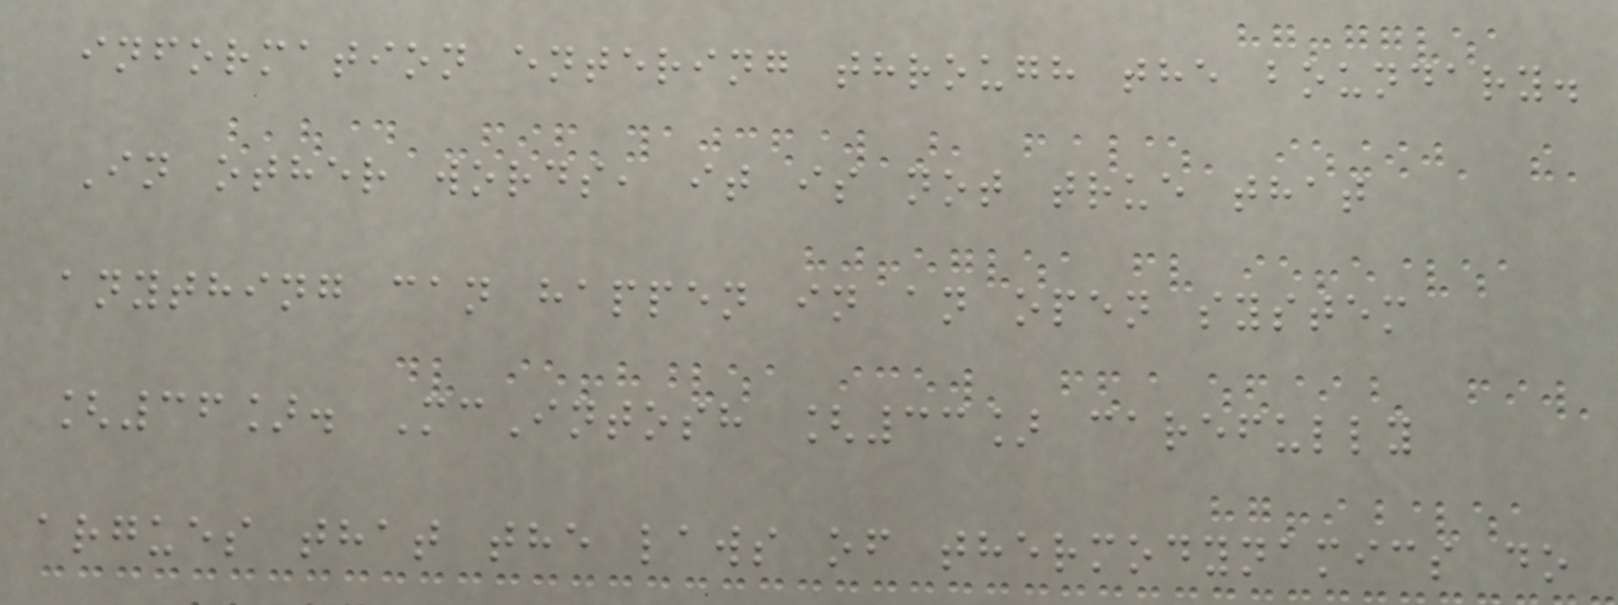information entering through the boundary.
In other words, it is not true that
anything can happen in an open system
[36]. McIntosh [33] carefully
argues that the laws of thermodynamics do
